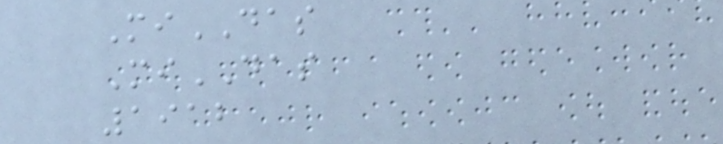MiDAS
MiDAS
1912
